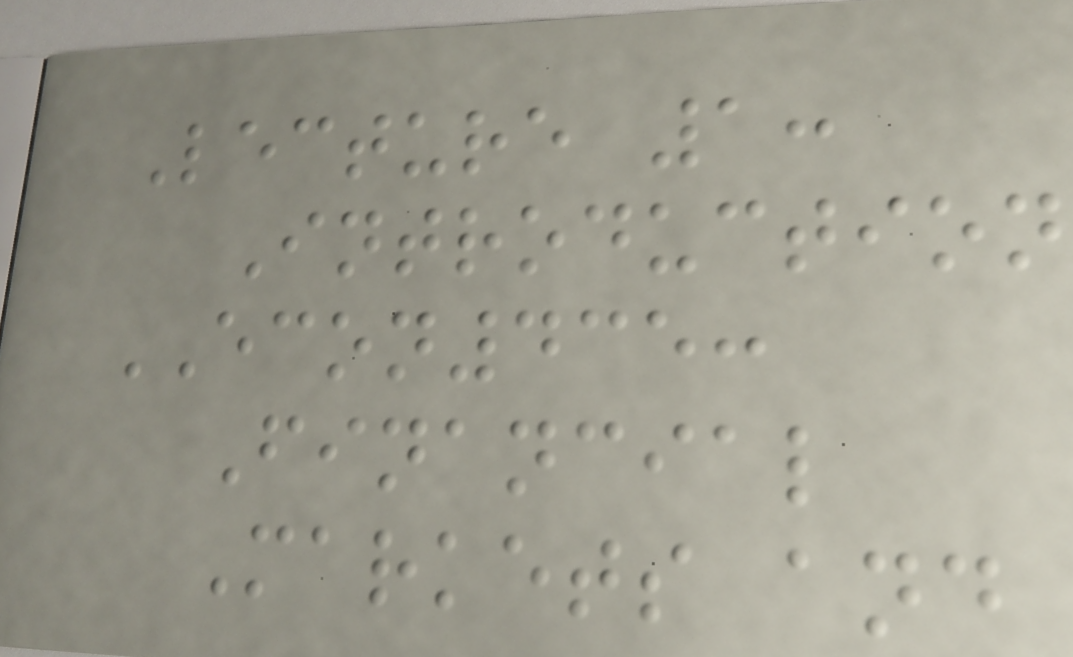Lecture 1:
Introduction
ECON435:
Financial
Markets and
